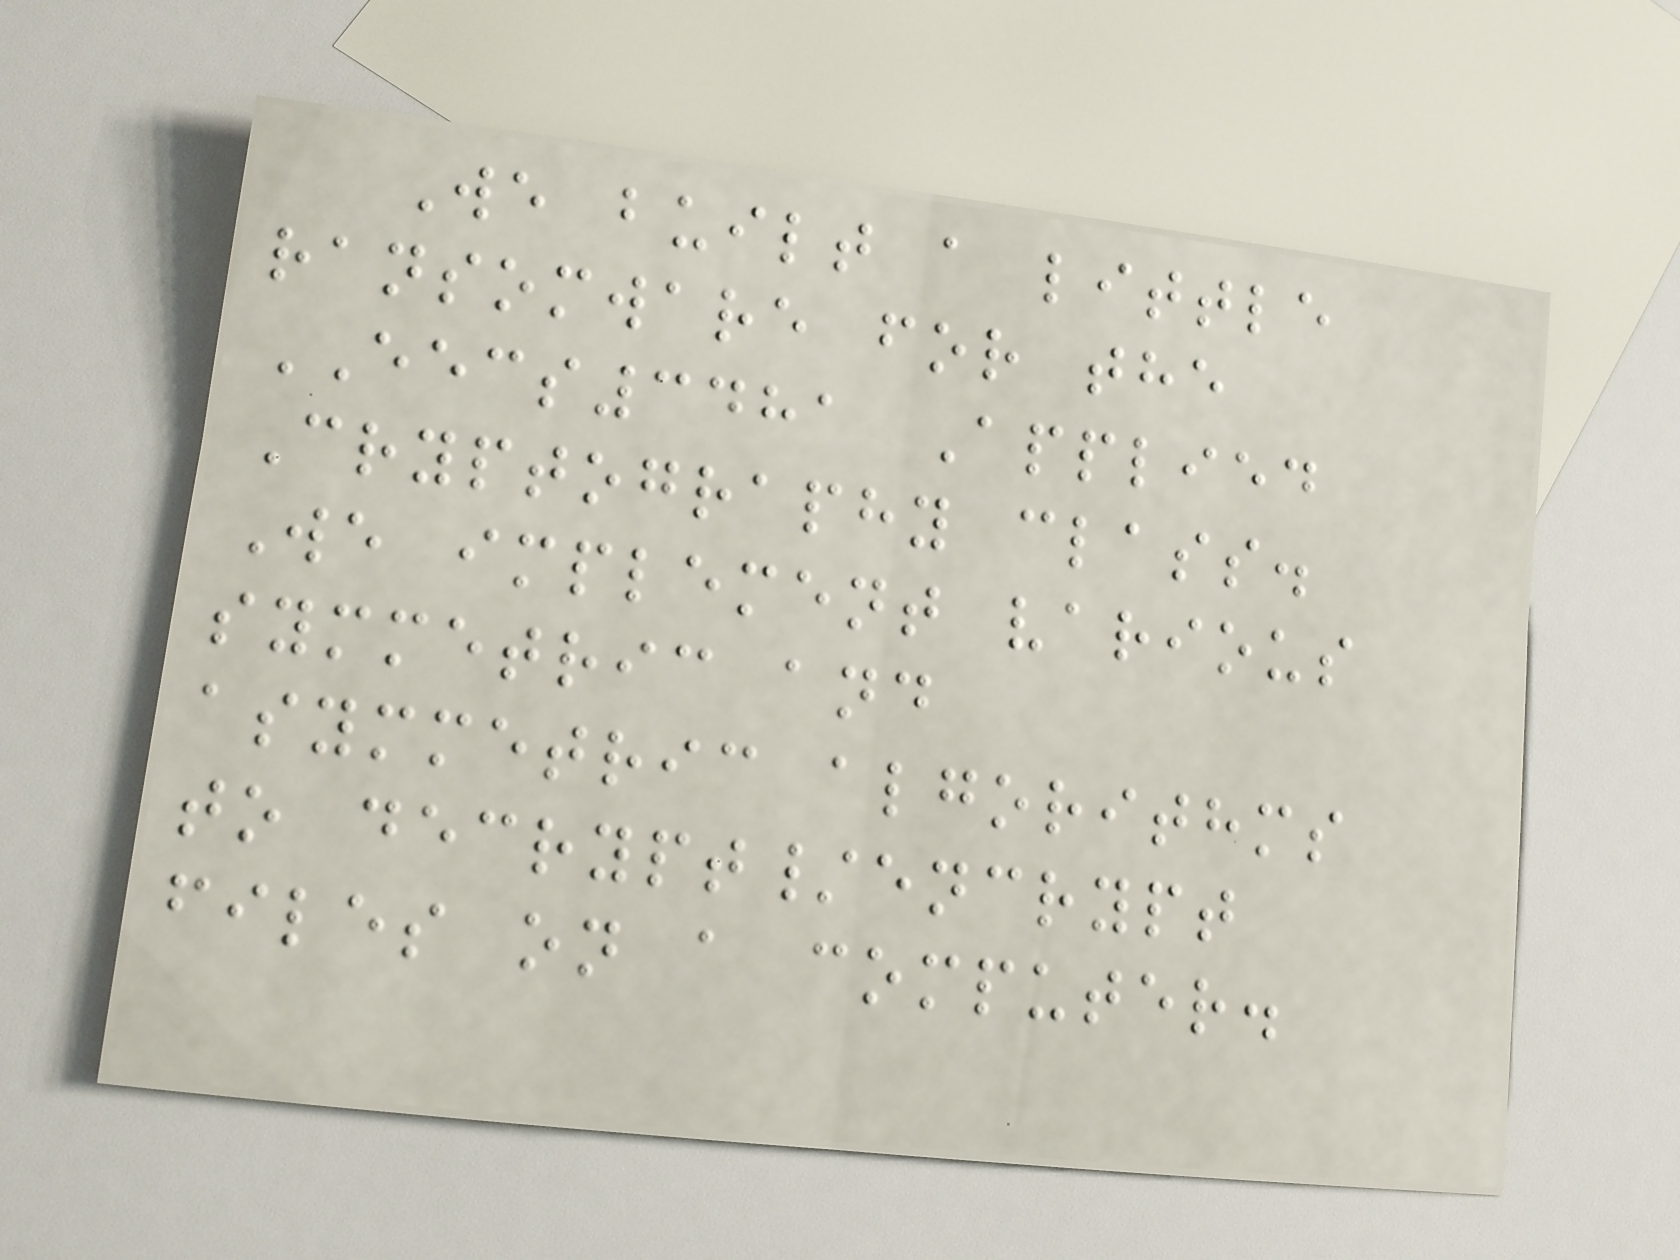We built a little
ransomware for the
EECS3481 Applied
Cryptography class.
We implement various
symmetric and
asymmetric algorithms
to decrypt/encrypt
files on a computer.
